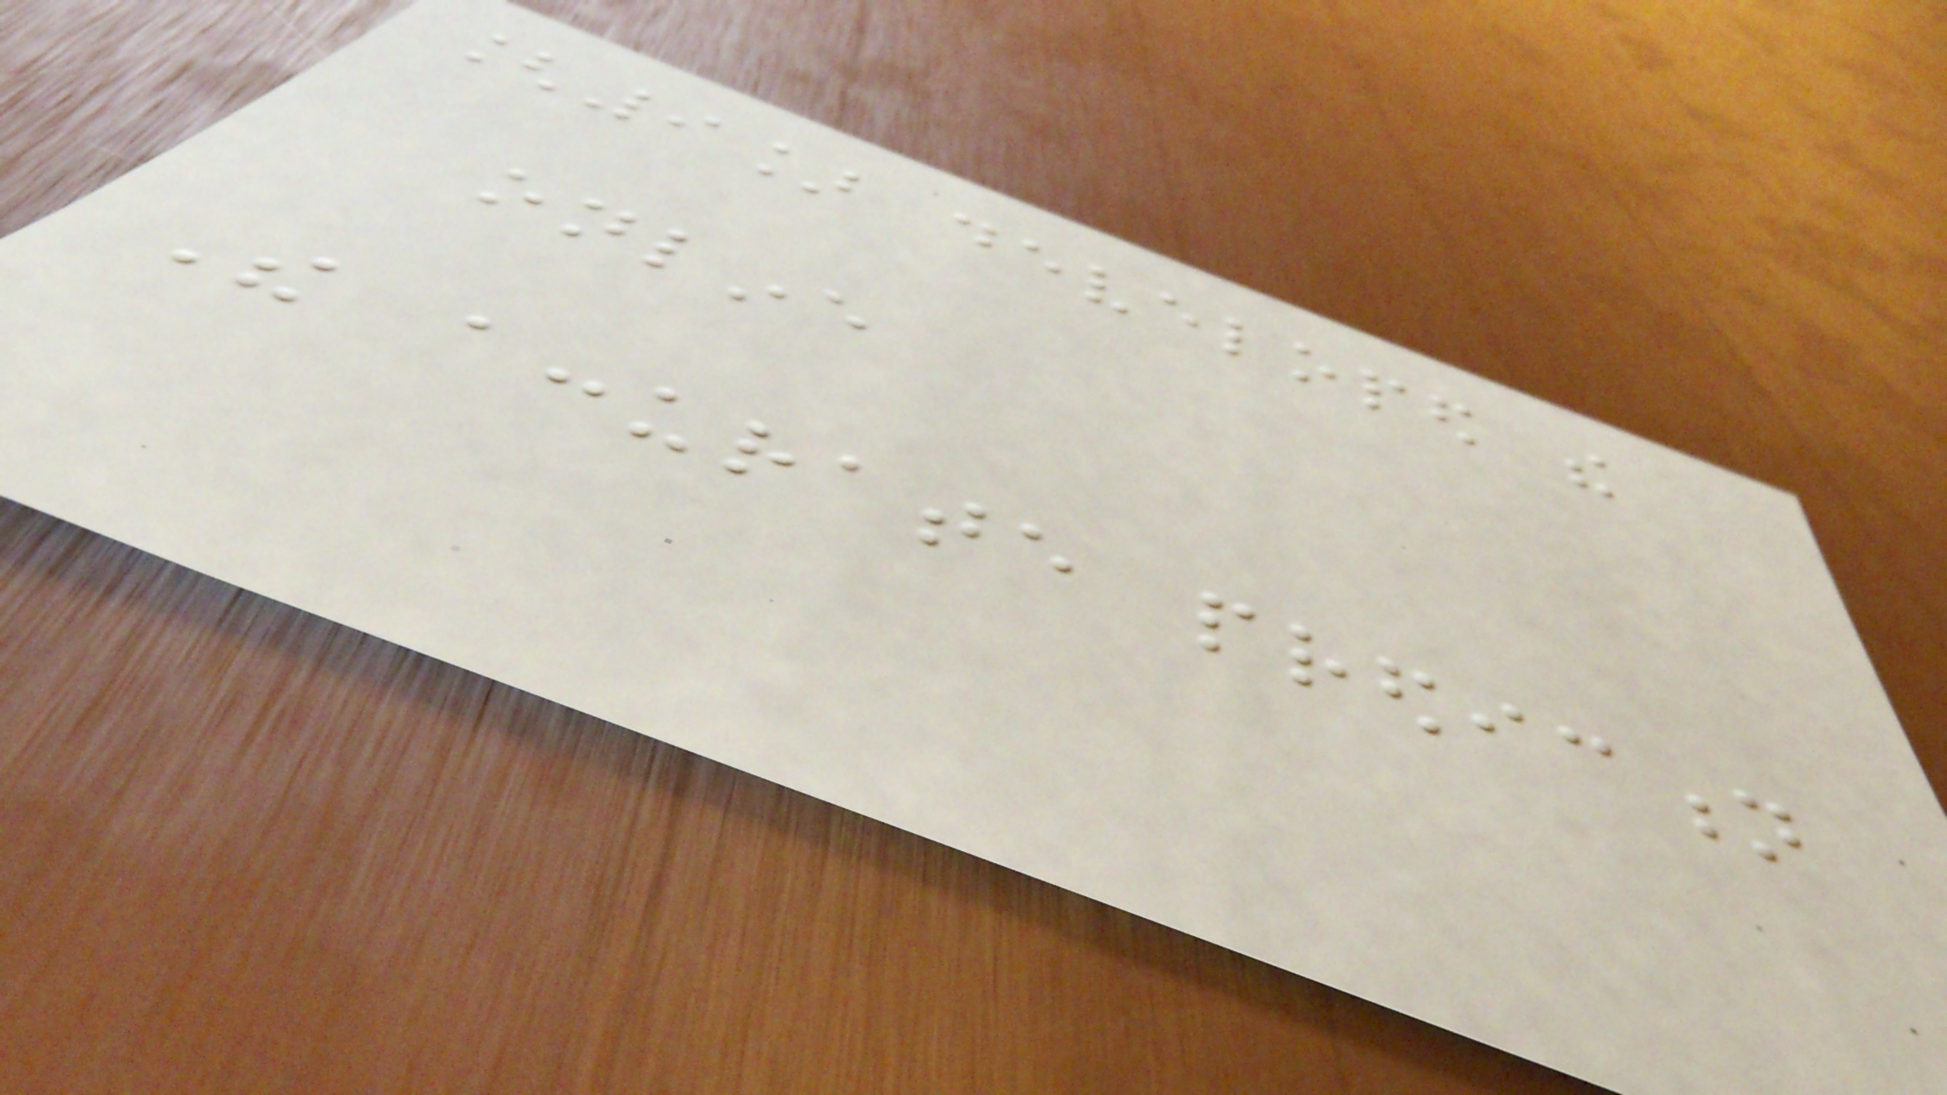[9] developed the
online
The accurate prediction
